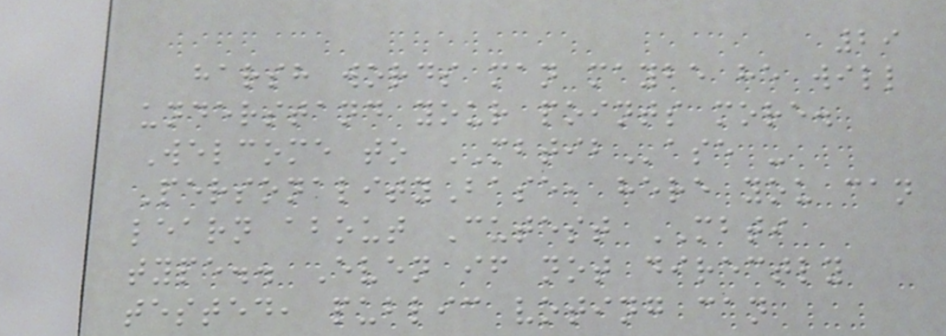29
harsh words man maybe he will
understand your points more.
Welcome to MBTIBase -
PersonalityBase, here you can
learn about Cutest MBTI
type.. Even if not directly
tested, public voting can
